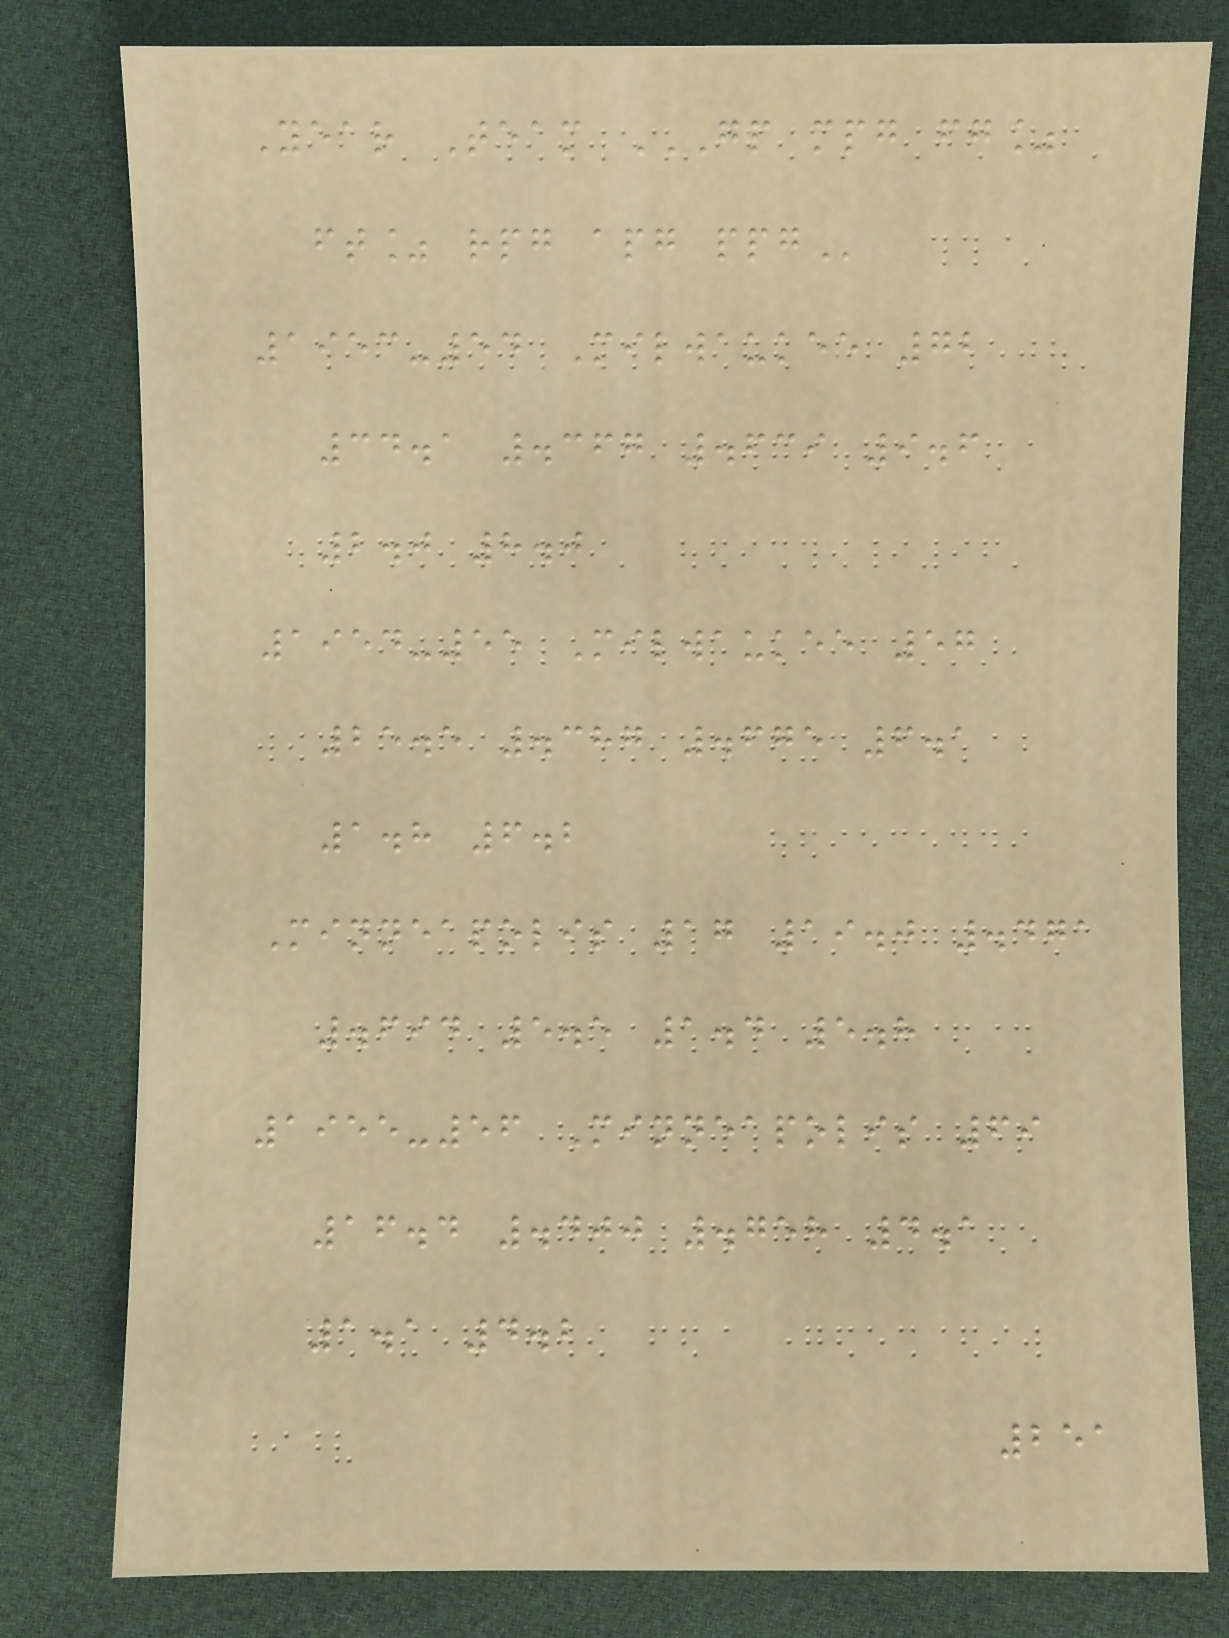Year Team GP MPG FG%
FT% RPG APG PPG
1953-54 Milwaukee 72
34.1 .367 .639 9.6
2.0 8.0
1954-55 Milwaukee 57
25.5 .387 .675 6.1
1.8 6.2
Minneapolis 17 19.0 .471
.694 5.5 1.4 5.8
1955-56 Minneapolis 69
16.4 .400 .758 4.1
1.1 4.2
251
